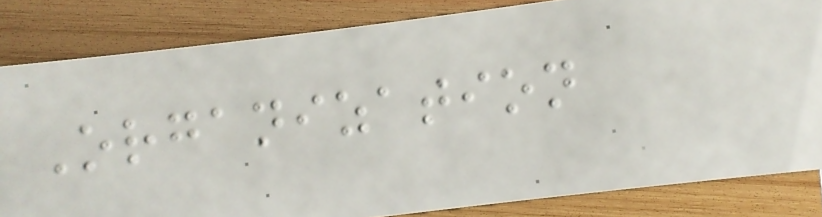Organization
